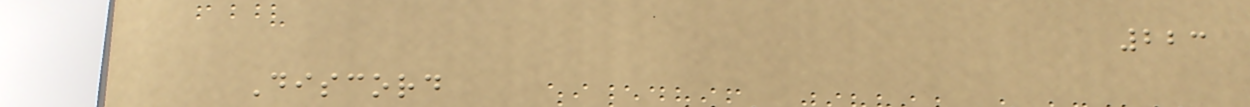223
Discord
